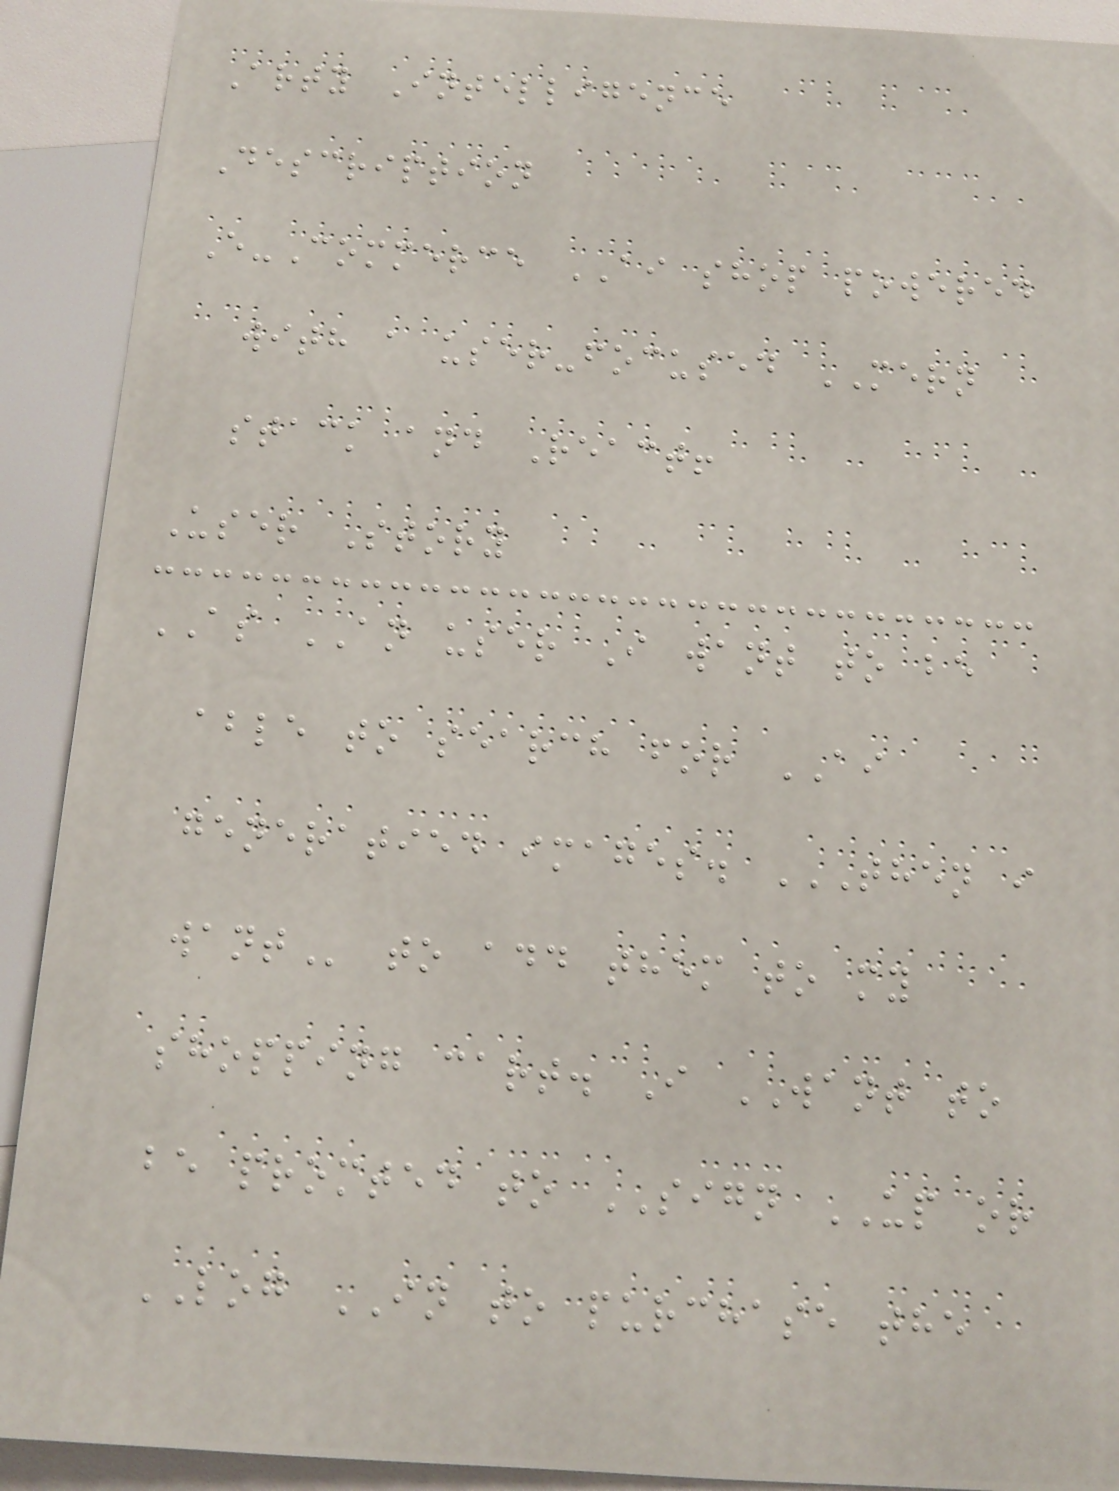Arty Intelligence
Description
E-Commerce AI shop powered
with a user-focused MERN
stack and React!
User Story
AS AN user I want to be
able to search for AI
generatied images. THEN I
WANT to add them to my
shopping cart. I WANT to
be promted to SIGN UP or
LOG IN to purchase the
